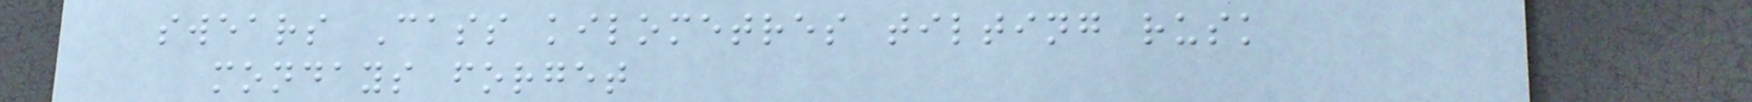swears Cass kilometres tilting rusk
mondays forget
